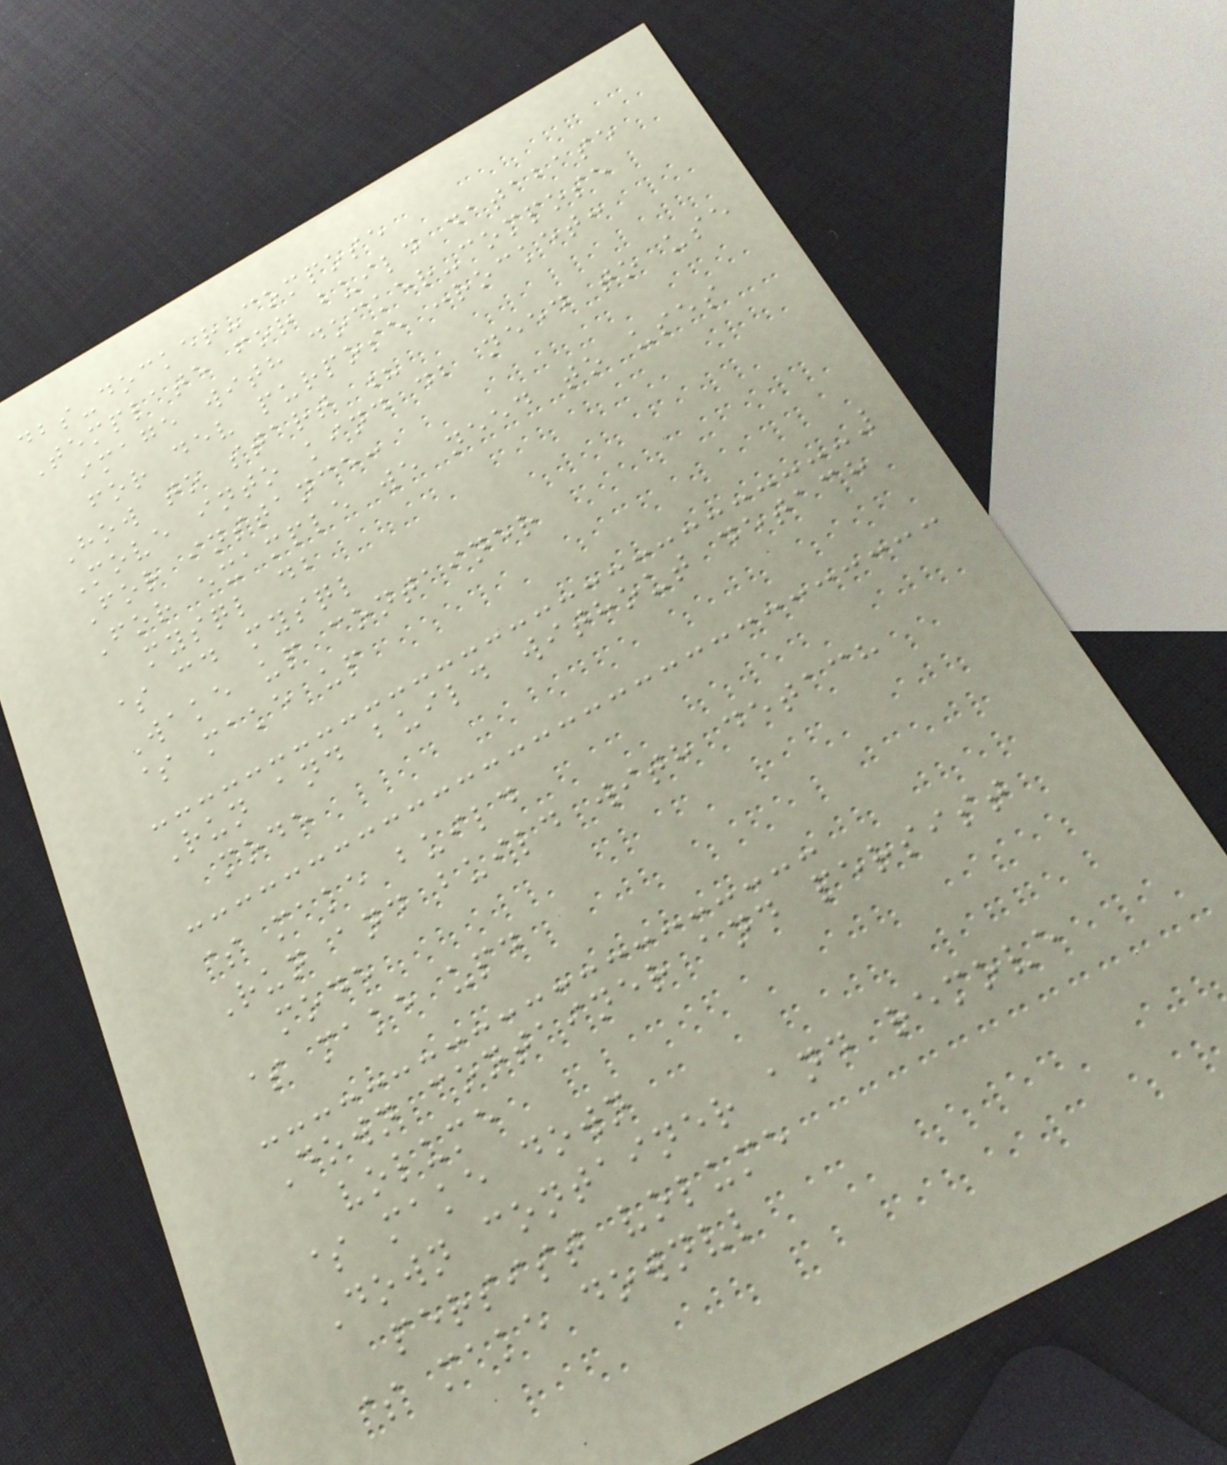dbs-docker-compose
Template for build database
image with docker-compose
for dev purpose :rocket:
How to start ?
Move into kind db need to use
For instance:
For example we need to uses
mysql db
$ cd mysql
Wake up container
$ make up
Run and build without detach
mode
$ make build
Run and build with detach
mode
$ make upd
Down container and persist
volume
$ make down
Down container and remove
persist volume
$ make downvl
